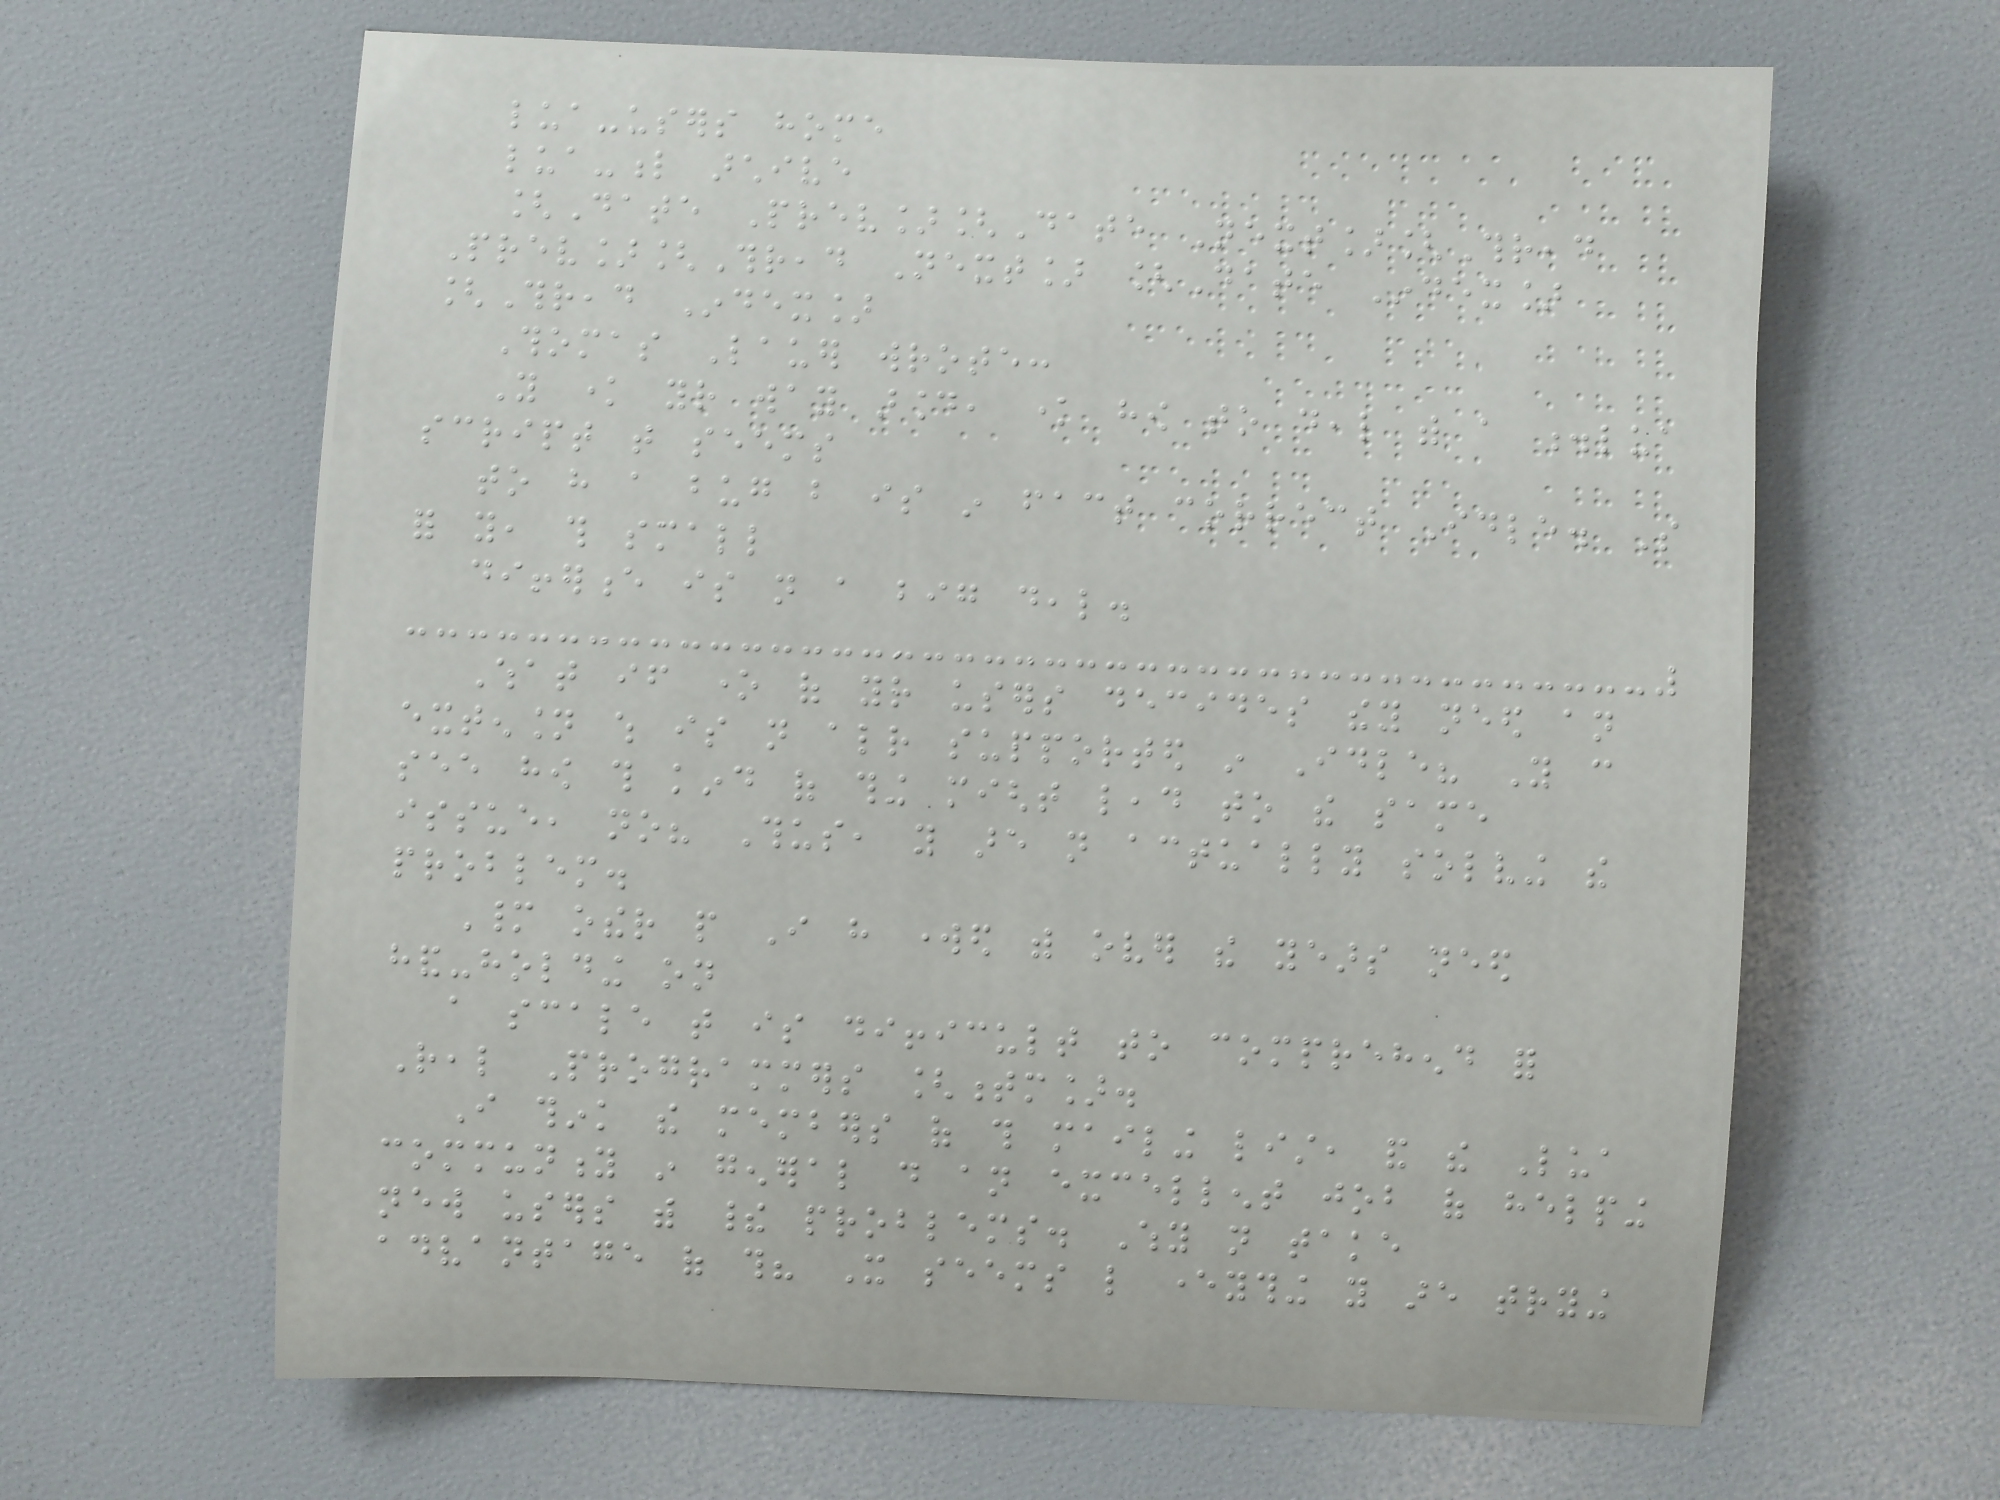lua-users home
lua-l archive
[Date Prev][Date Next][Thread
Prev][Thread Next] [Date Index]
[Thread Index]
Thomas Lauer wrote:
You know your way around, know how to deal with a .lua
script that seems
to have a bug but is in fact correct Idle. So
for you, this small
difference is not a big deal.
What if one of your users decides they need an
extension which is not already supported in Idle? You can
see how this kind of thing might lead to the same
issue, no? Thus, you are not actually solving the
problem.
Many other people I have worked with over the years need
hand-holding on
a scale that is difficult to comprehend for
Real Programmers [tm].
I think the members of this mailing list, and the Lua
community in general do an excellent job of helping
new users with their problems. Why not take
advantage of this? It seems like everything you are trying
